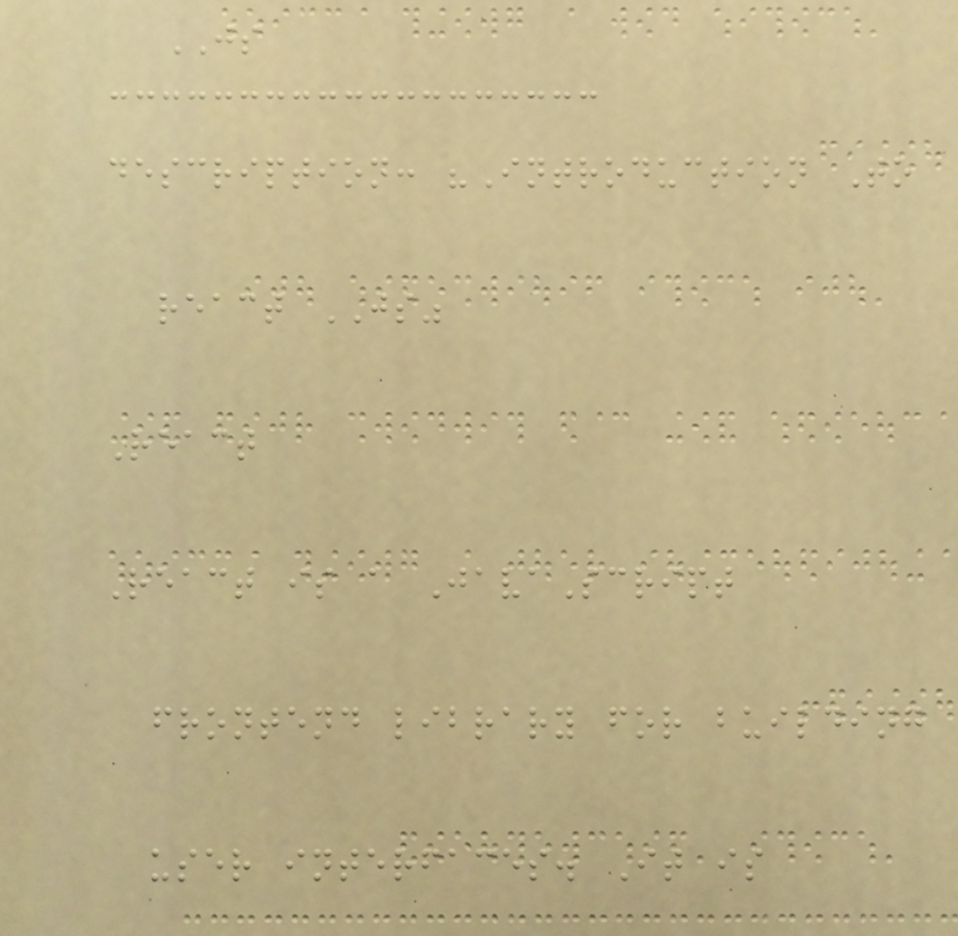JS
description: "Introduction To
react JS"
React
React is a JavaScript
frontend library for building
user interfaces. It is
